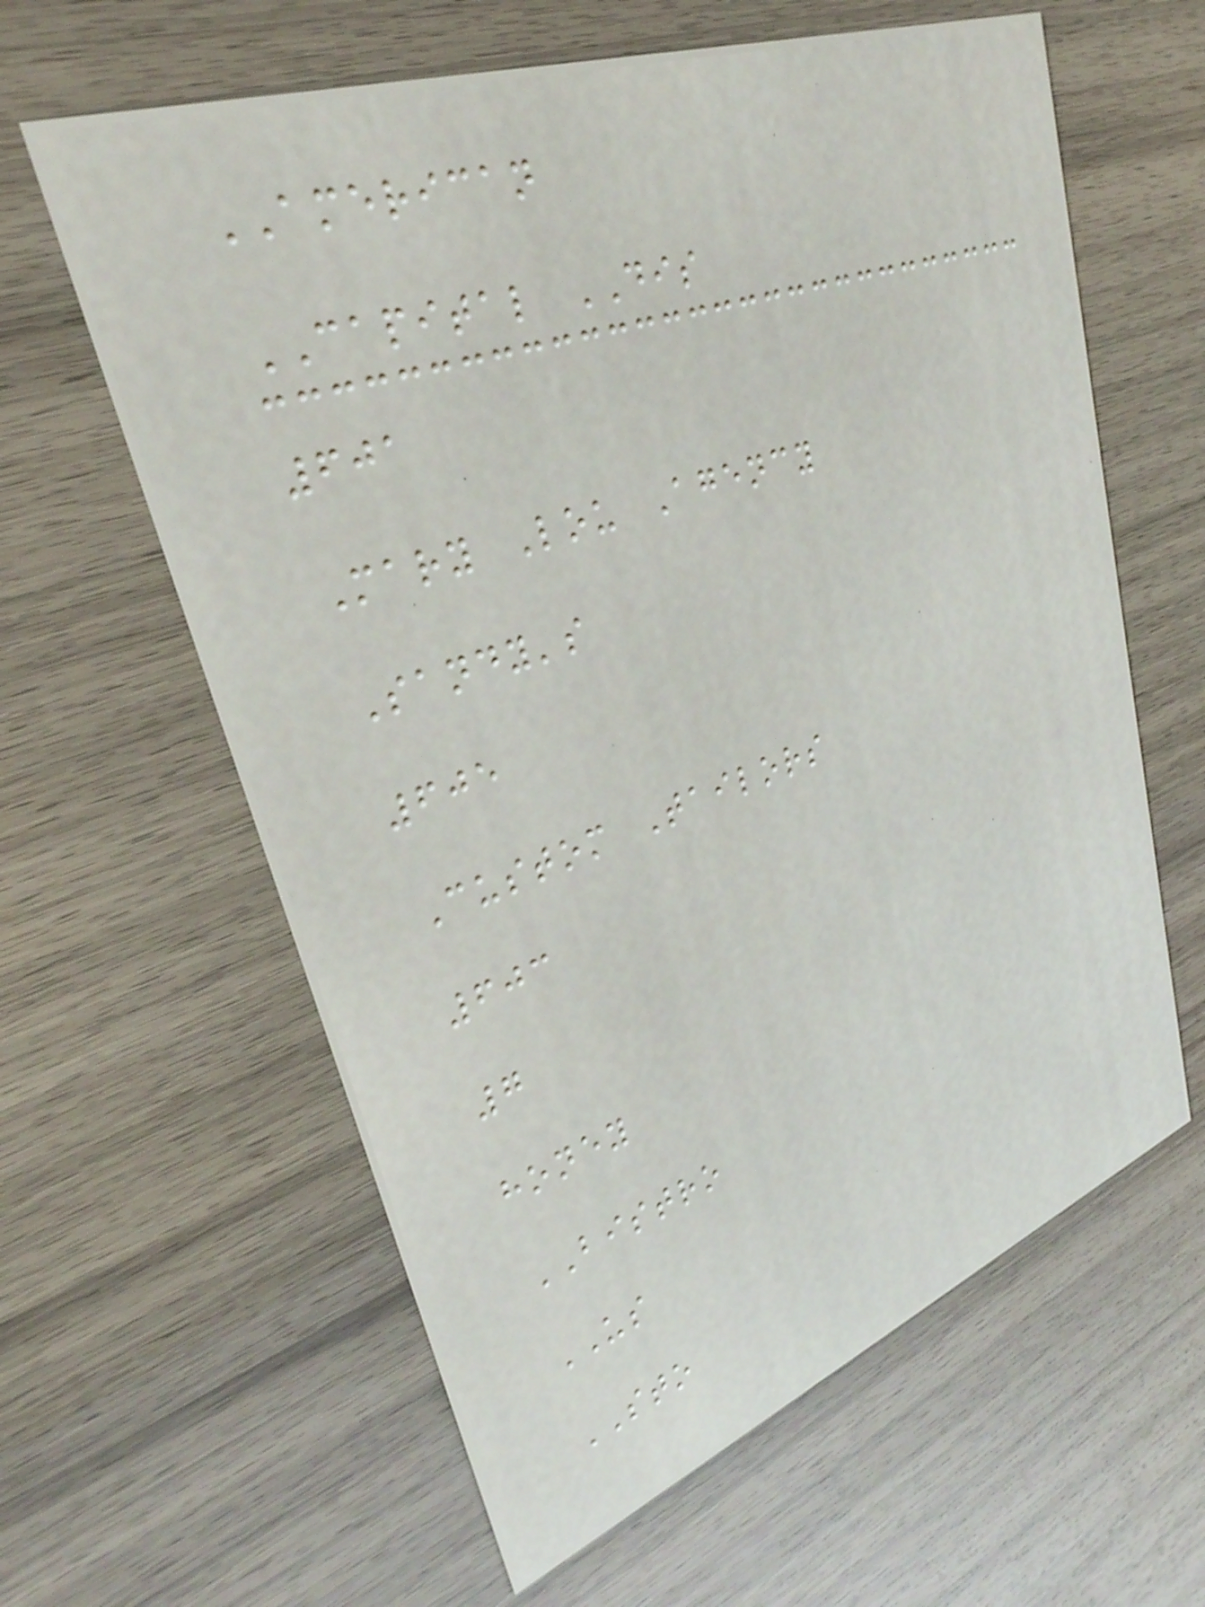AMERICAN
CAPITAL DIS
601
Mary Lou Agency
Sandy's
605
Custom Tailors
603
7
honey
BISTRO
US
STO
